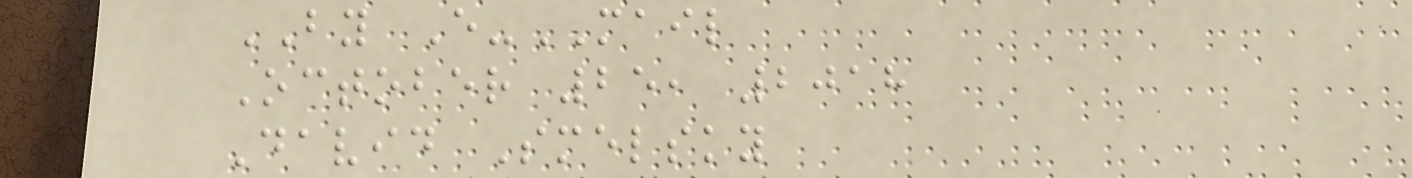BY E-MAIL
October 25, 2018
David Smelsky
